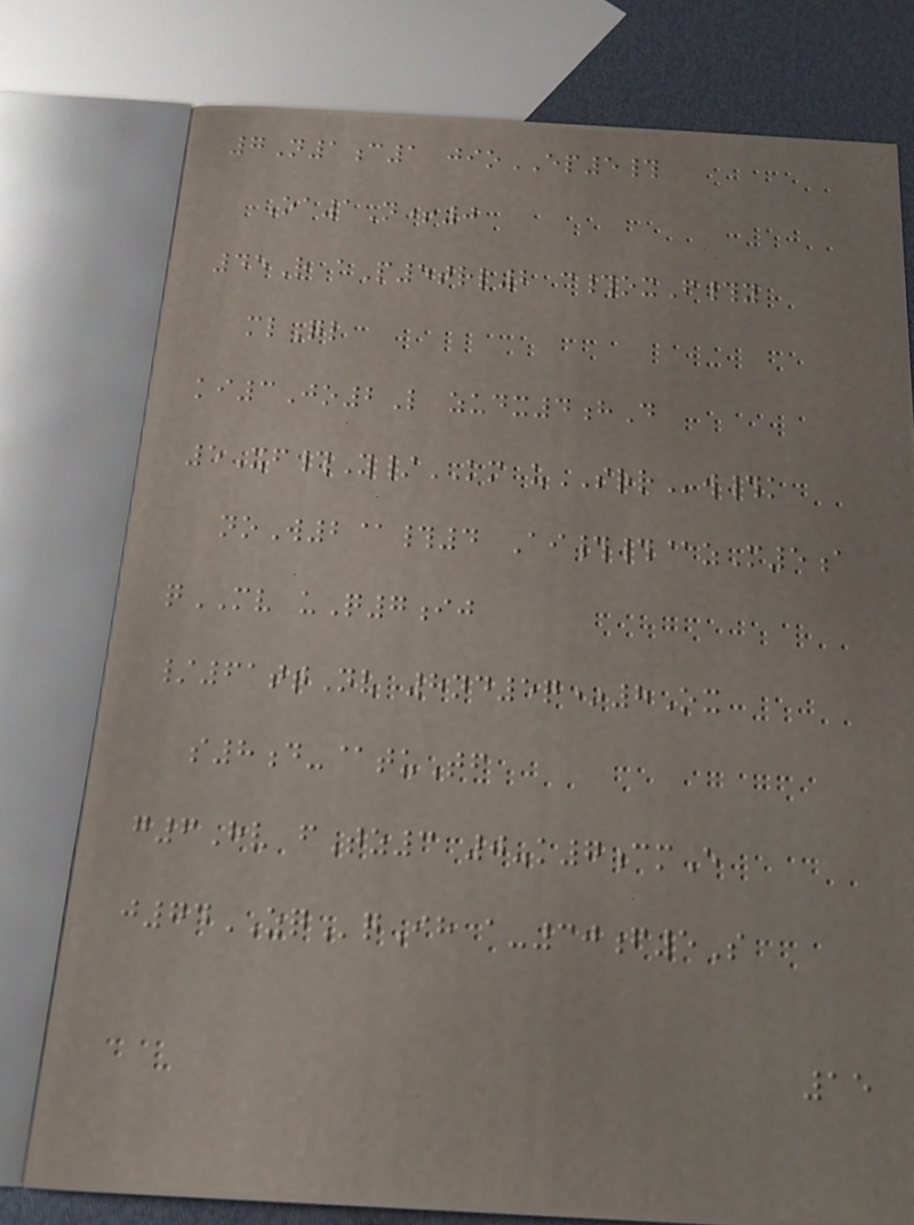7N1c1 jioEP5#
Oa1N+0
45R aP5trl2 c#oxF#y
mlQl
ki3Jo2L zudx4hD
5Xf#Y/KM uSRRw#k
noW2@#4 Ai##@zM5a
qMV uQ7ij
/61ttNv 8nd5q*8Ox
s8d-@tuTf
g6Hv fTz3 0-k7cmE
j74ZQqIh a-30f5S
15
